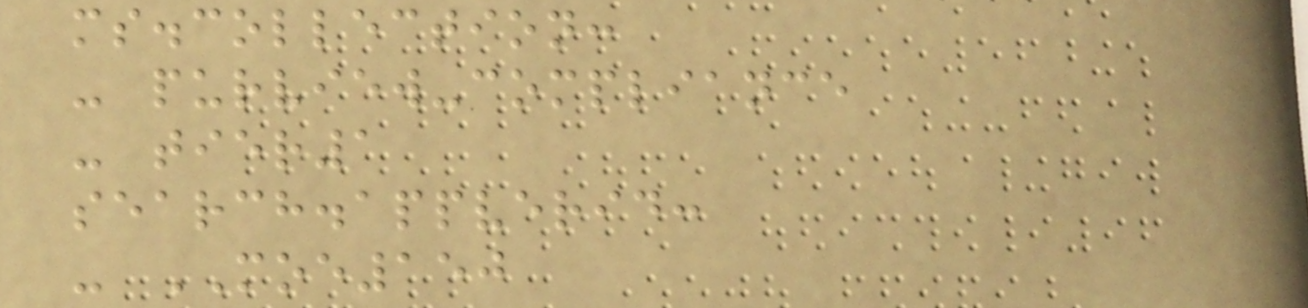ms.collection:
- purview-compliance
- tier1
search.appverid:
- MOE150
